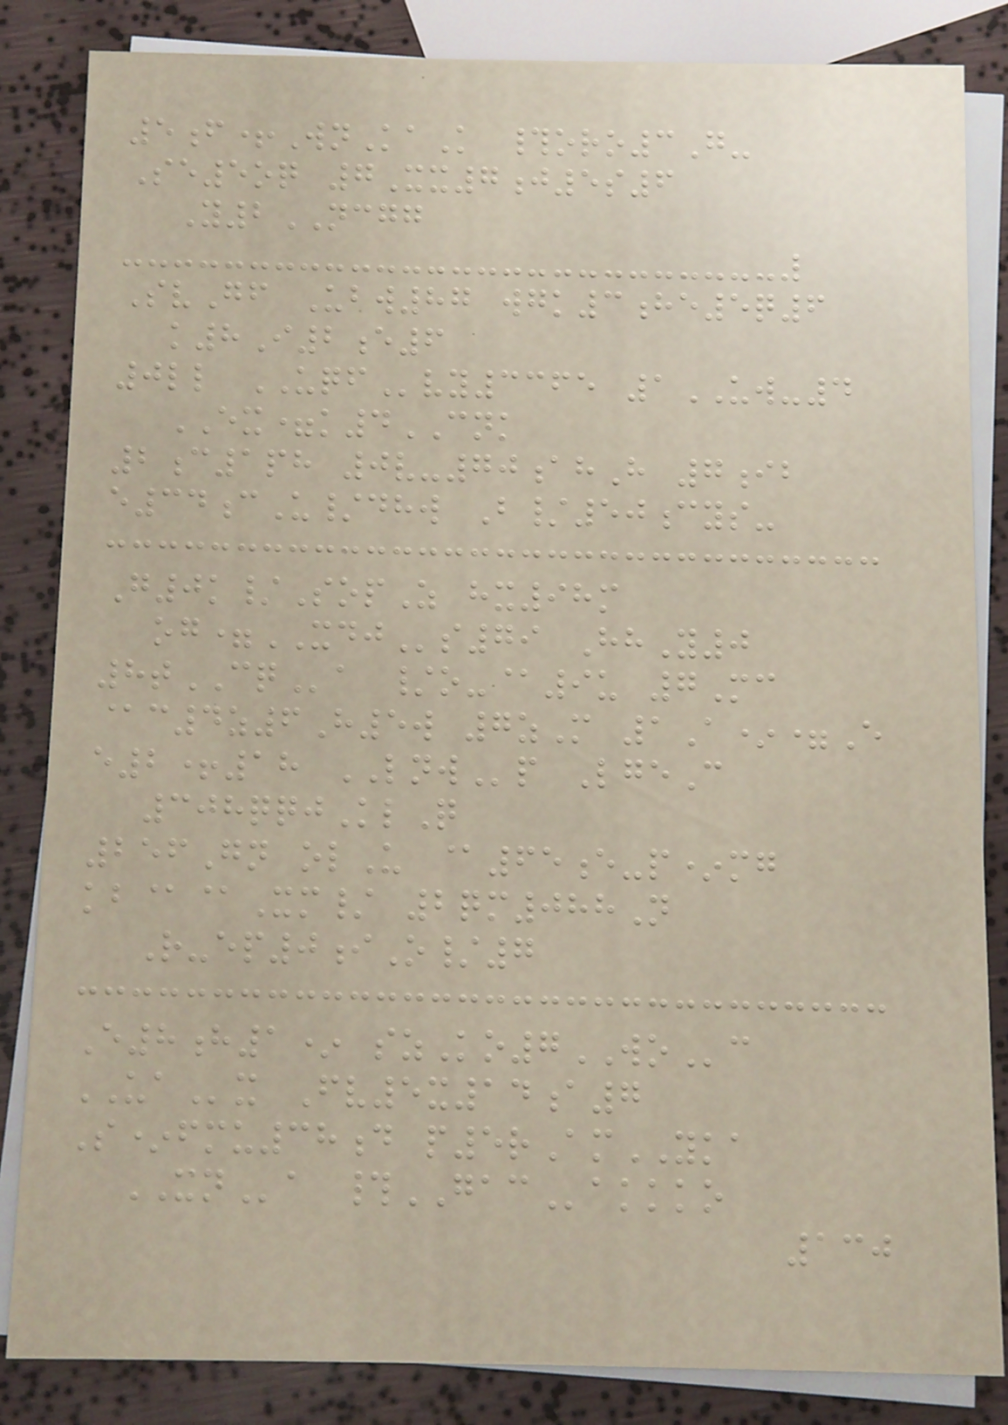5f+WnKaK #oro3G-
Se5oq 7Xx7j5s6
Y2NCGG
SvGf Ubw87 wgk3he5q6
k8I2e6
0ll UQFvy3365 1UW-4
EX=k4CNK
2c1ph 0v-70ahH 7ib
e34cU/dhw B/50cys-
G0k/SopZ hx98m
og=XDJs79 HhY0
8tCQa /o-@9u 7Mc
@c4z6H5w 7zM 1A*=E
e2+18 LNWp LgeC
308qqjKlQ
256Gn olU @65e-p*mg
kb@@Xm/ 2qm088N
R-ep0iO/7
E8h1* szKo7WOc
UAx Fv5x14a7
S*fmu38d p5rAmYKA
XNa #GACakkko
130
